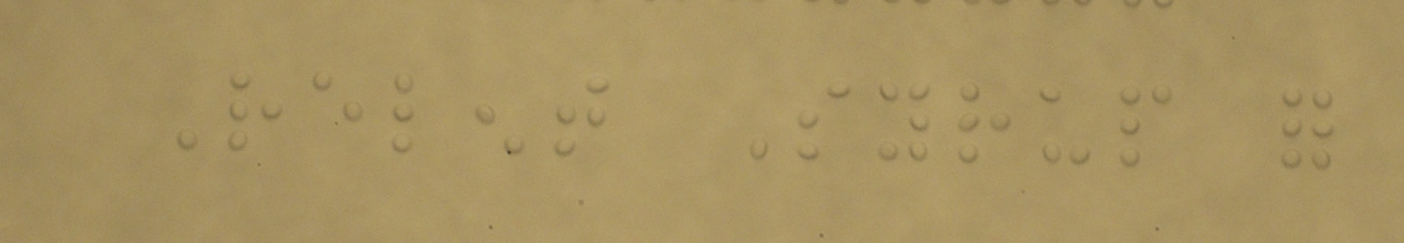Relent Syrup for
